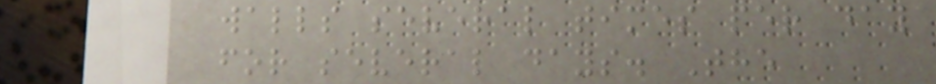walls several times per day
for several days. The
